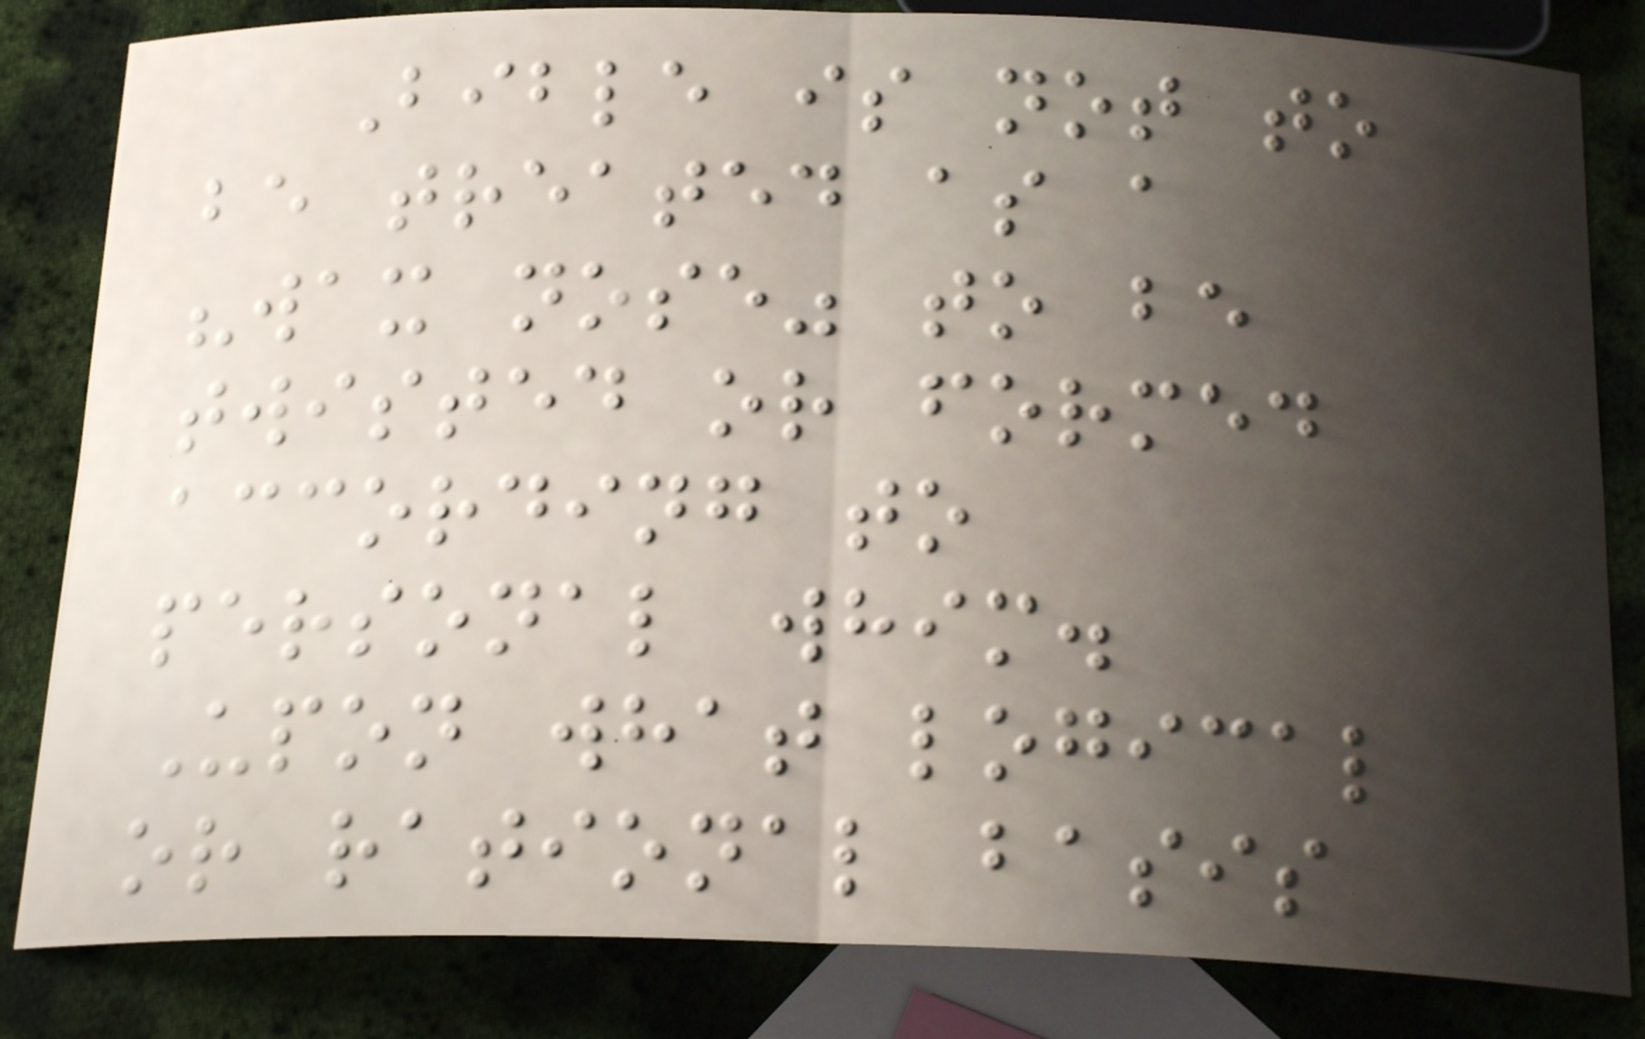Bible is not to
be treated as a
"wax nose" to be
twisted or formed
according to
personal whim.
Upon what logical
or rational basis
